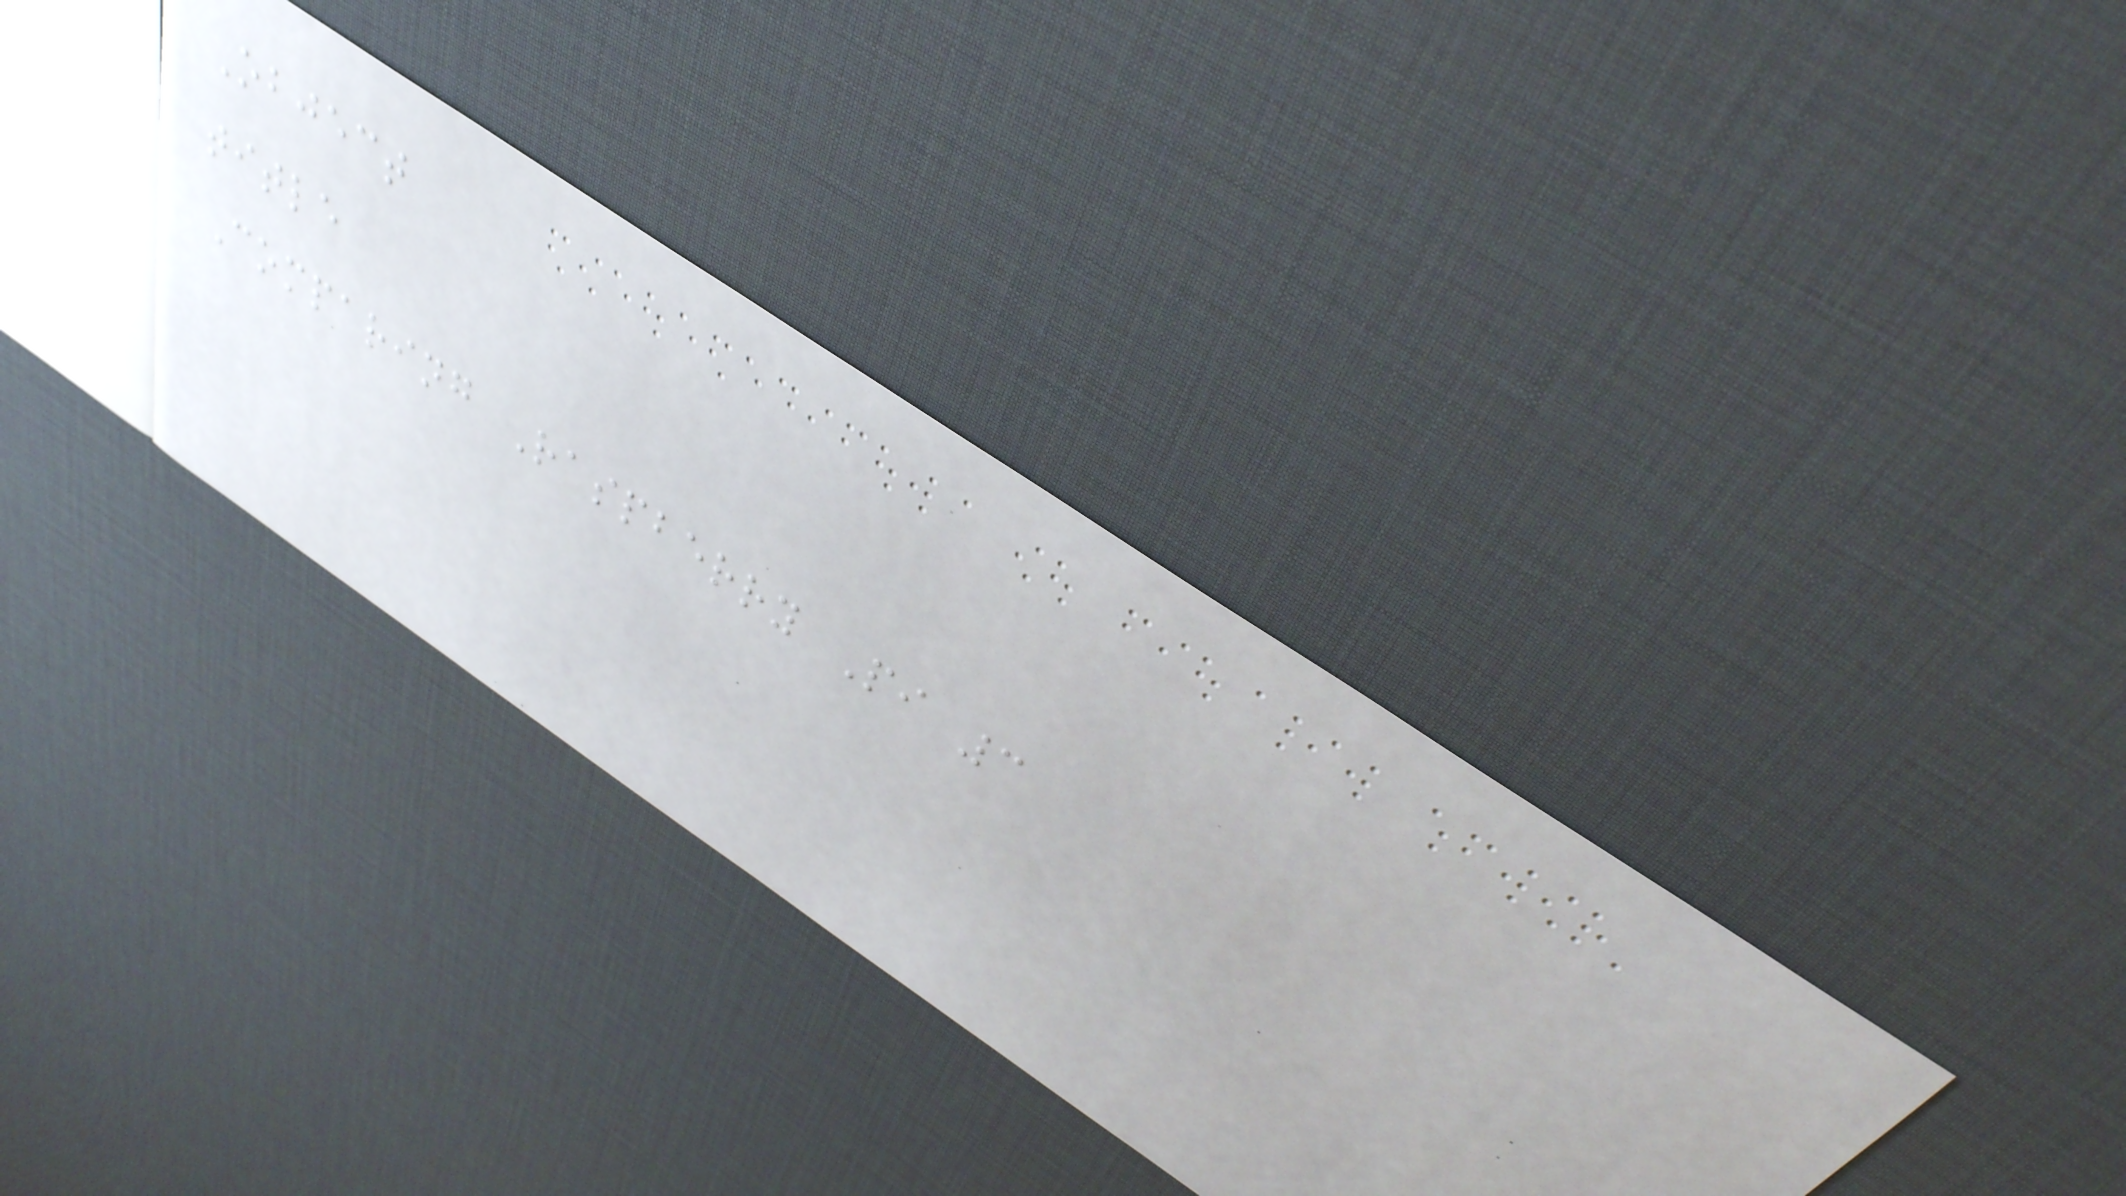Object
title
Comparing Raspberry Pi 3
